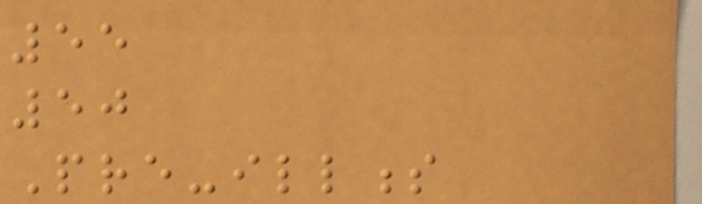55
50
Pre-illness
